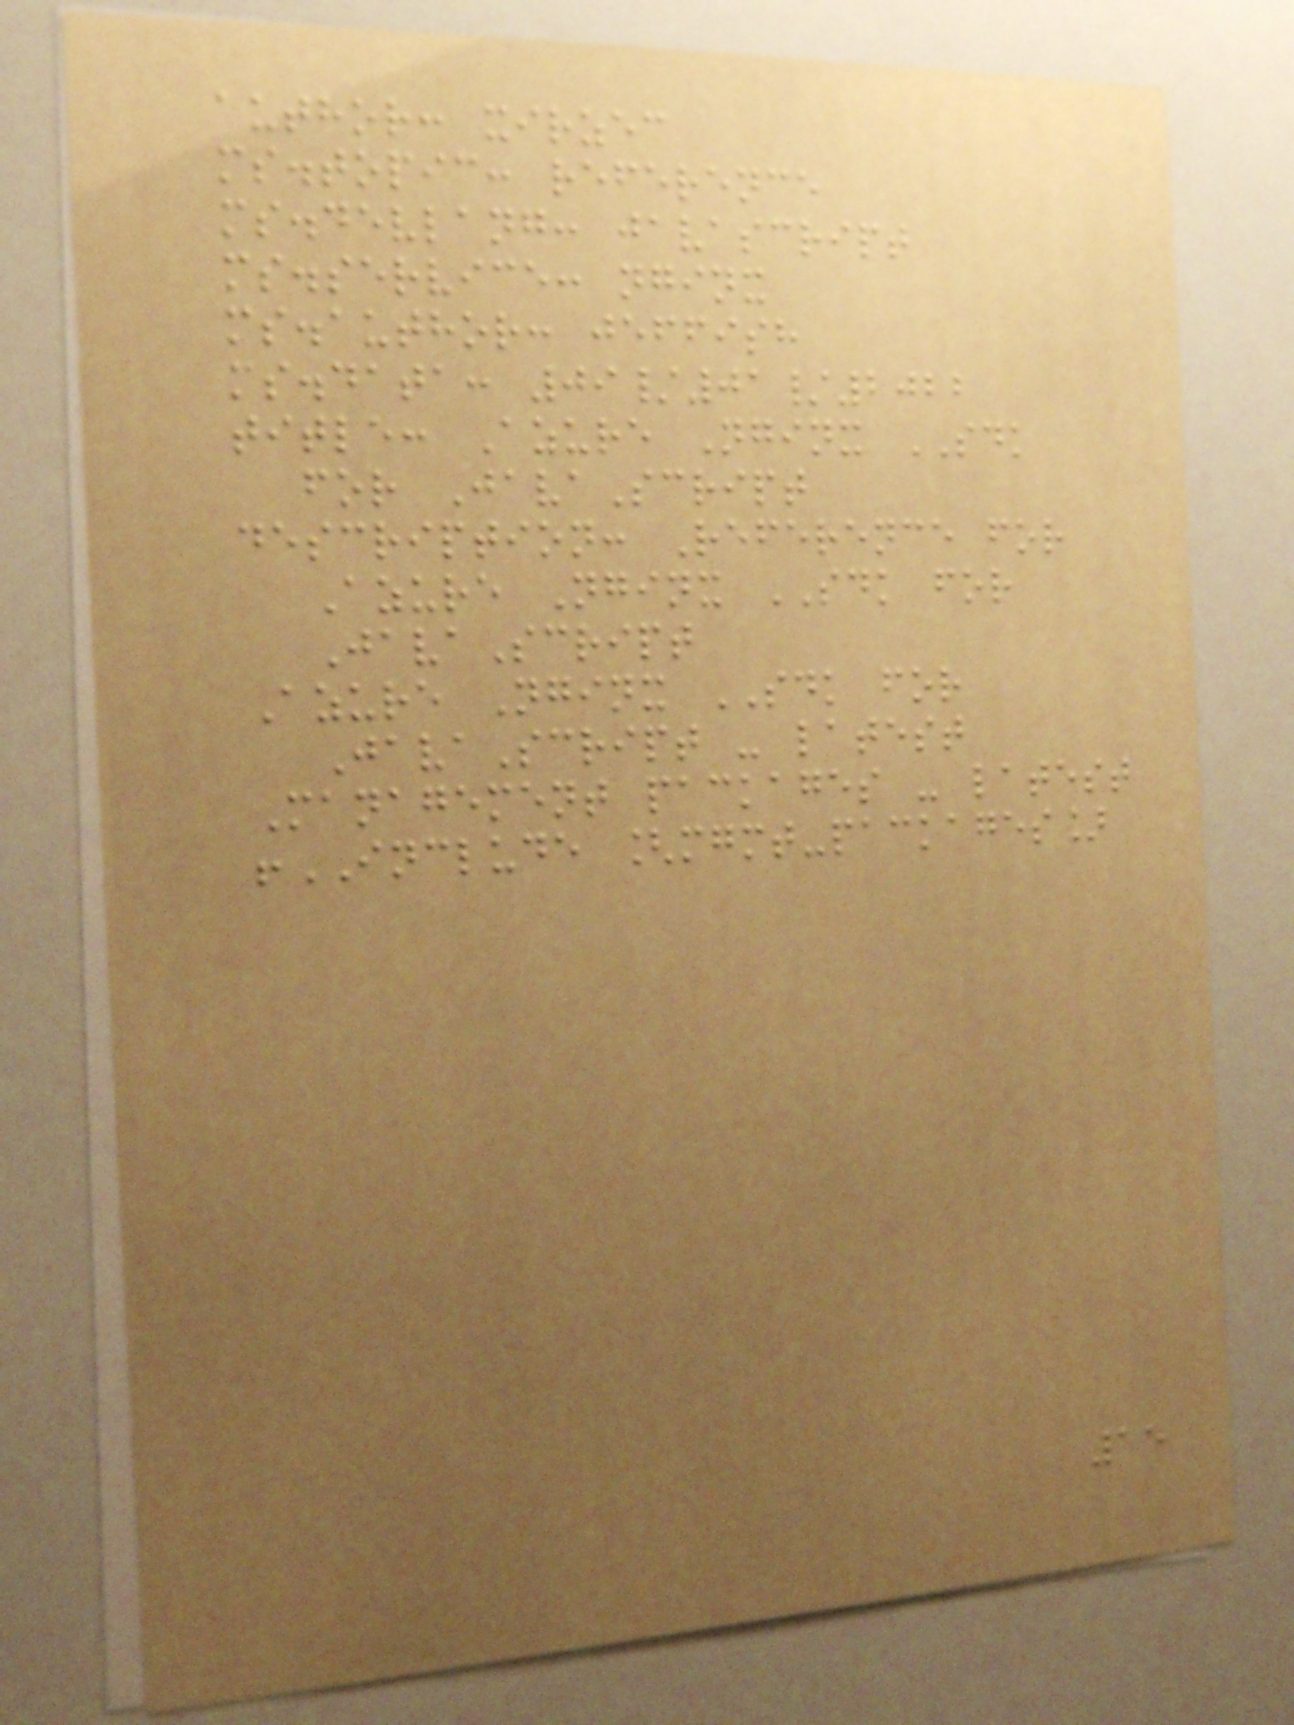author: xirzec
ms.topic: reference
ms.devlang: javascript
ms.service: nginx
ms.author: jeffish
ms.data: 09/01/2022
title: Azure Nginx SDK
for JavaScript
description: Reference for
Azure Nginx SDK for
JavaScript
Azure Nginx SDK for
JavaScript - latest
Management packages - latest
!INCLUDE [mgmt-packages]
15
